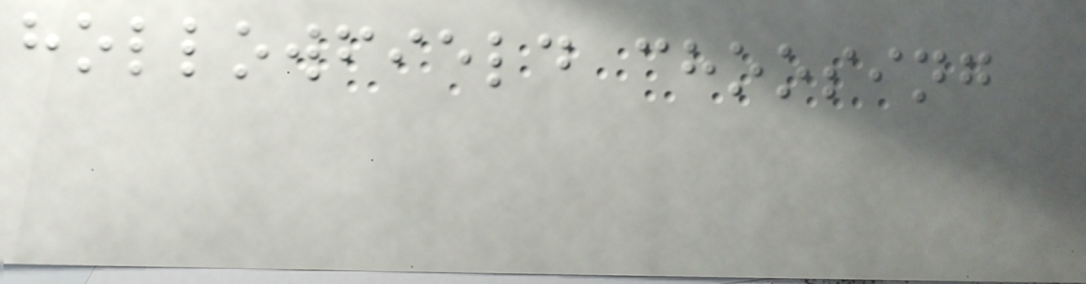hollowfield choosing
